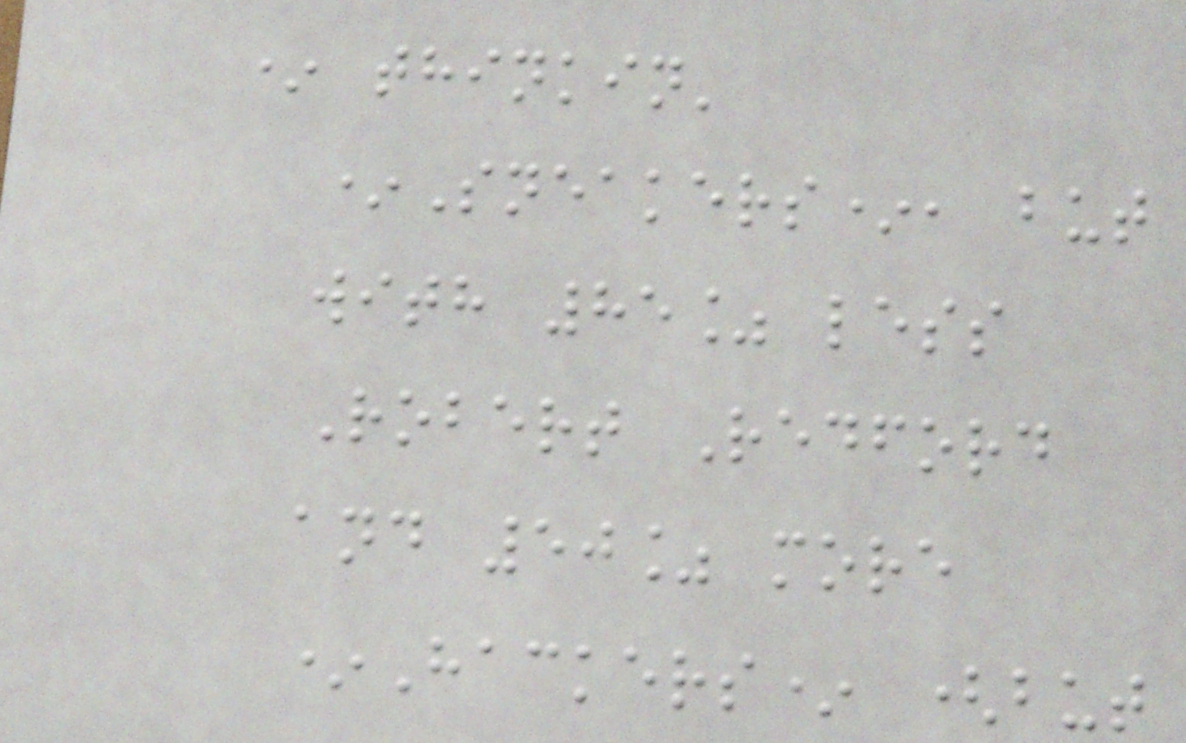* thinkin'
*Sneakers*, but
with 85% less
Robert Redford
and 50% more
*Hackers* (but
